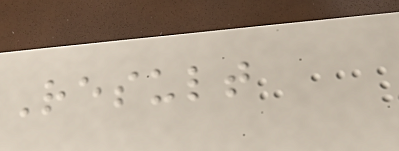Result
